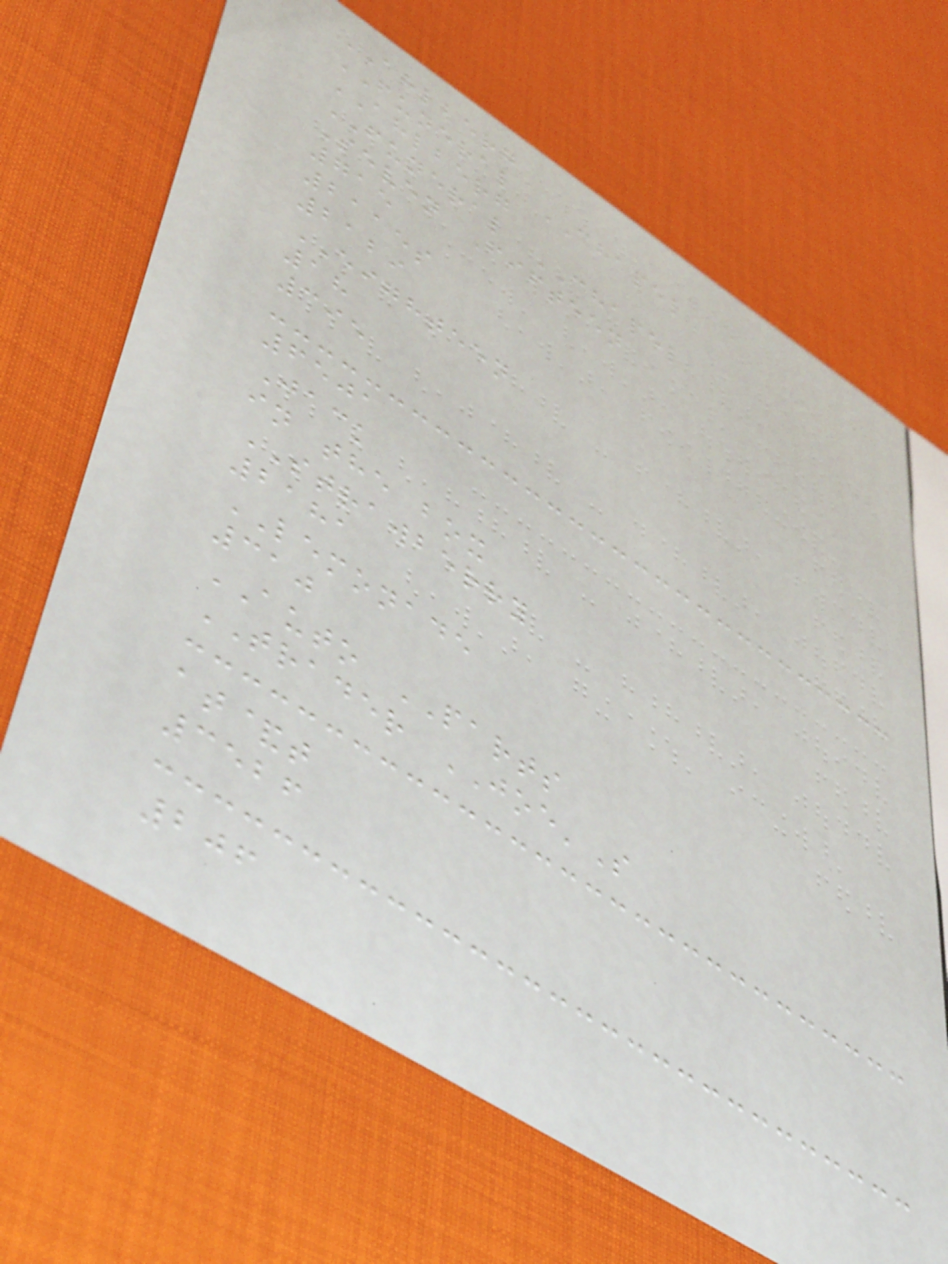AHLBERG
FUNERAL CHAPEL
AHLBERG
FUNERAL CHAPEL
Seven Fifteen
715
2115s
2129
EIGHTEEN
18
395
6501
Jack
in the box
STRAWBERRY
2181
LEMONADE
310
AUTO PARTS
TRADER JOE'S
at&t
3526
206
